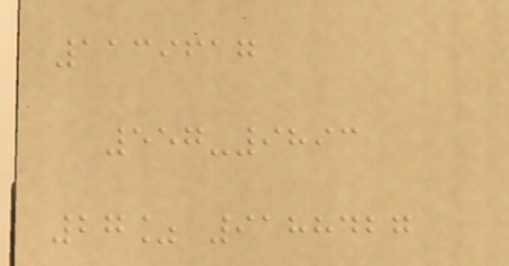1139617
557-9893
27% 9188427
